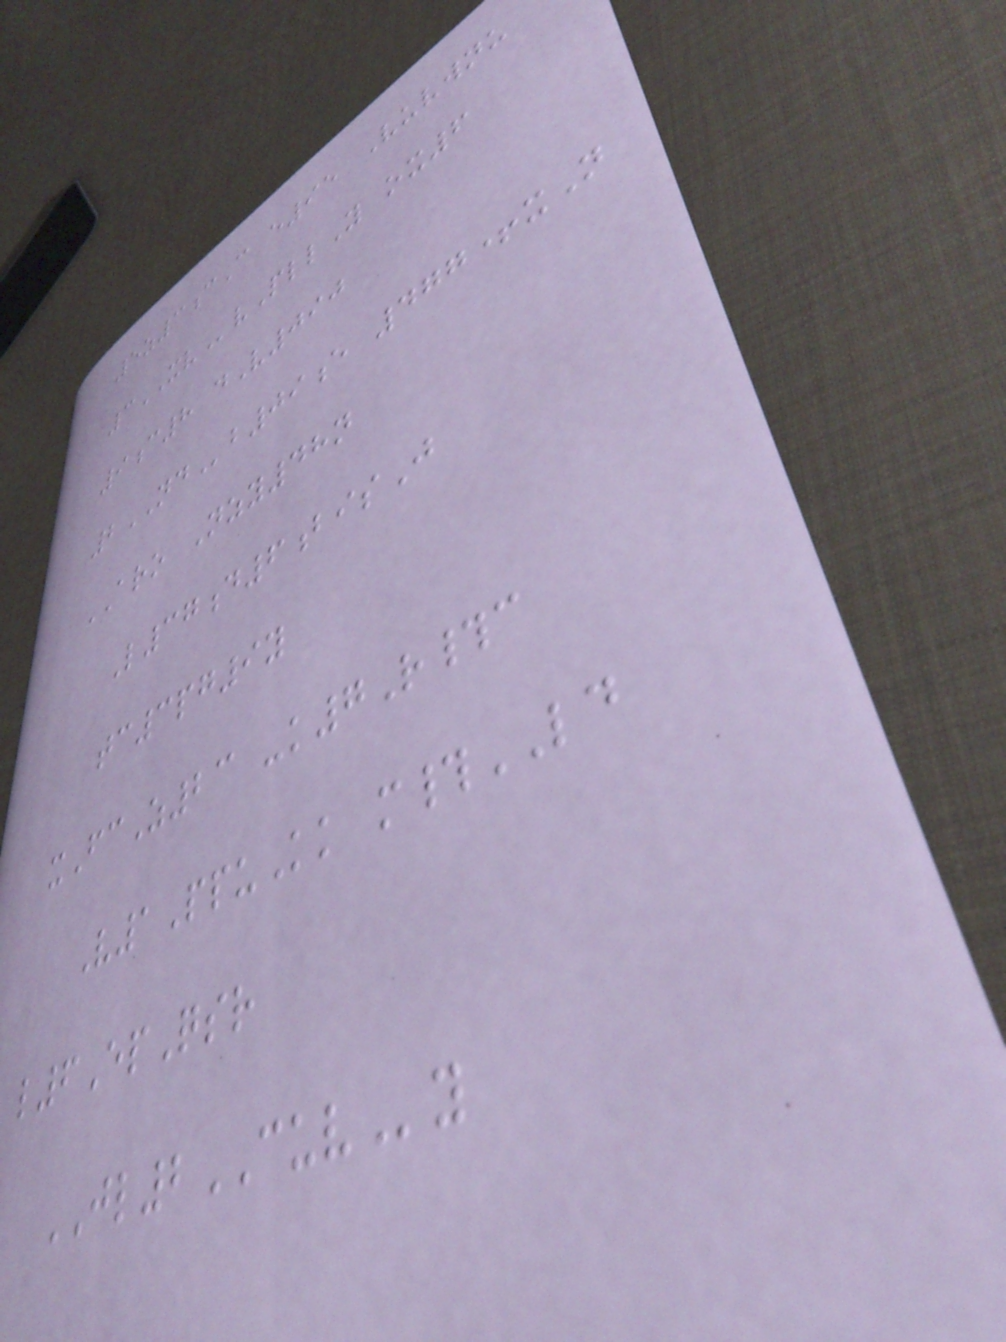5z3cC e95 Vuvwnu
3XVvPllY ox6
9c8 dV090
2NDb09e 477+xN
ARO Nzy48n
L37d6bisJ
tc3pg9y
xFcZ23 -k7R#c
V1PpuKk m#LD
l6EpQsr
JL2CUVy
